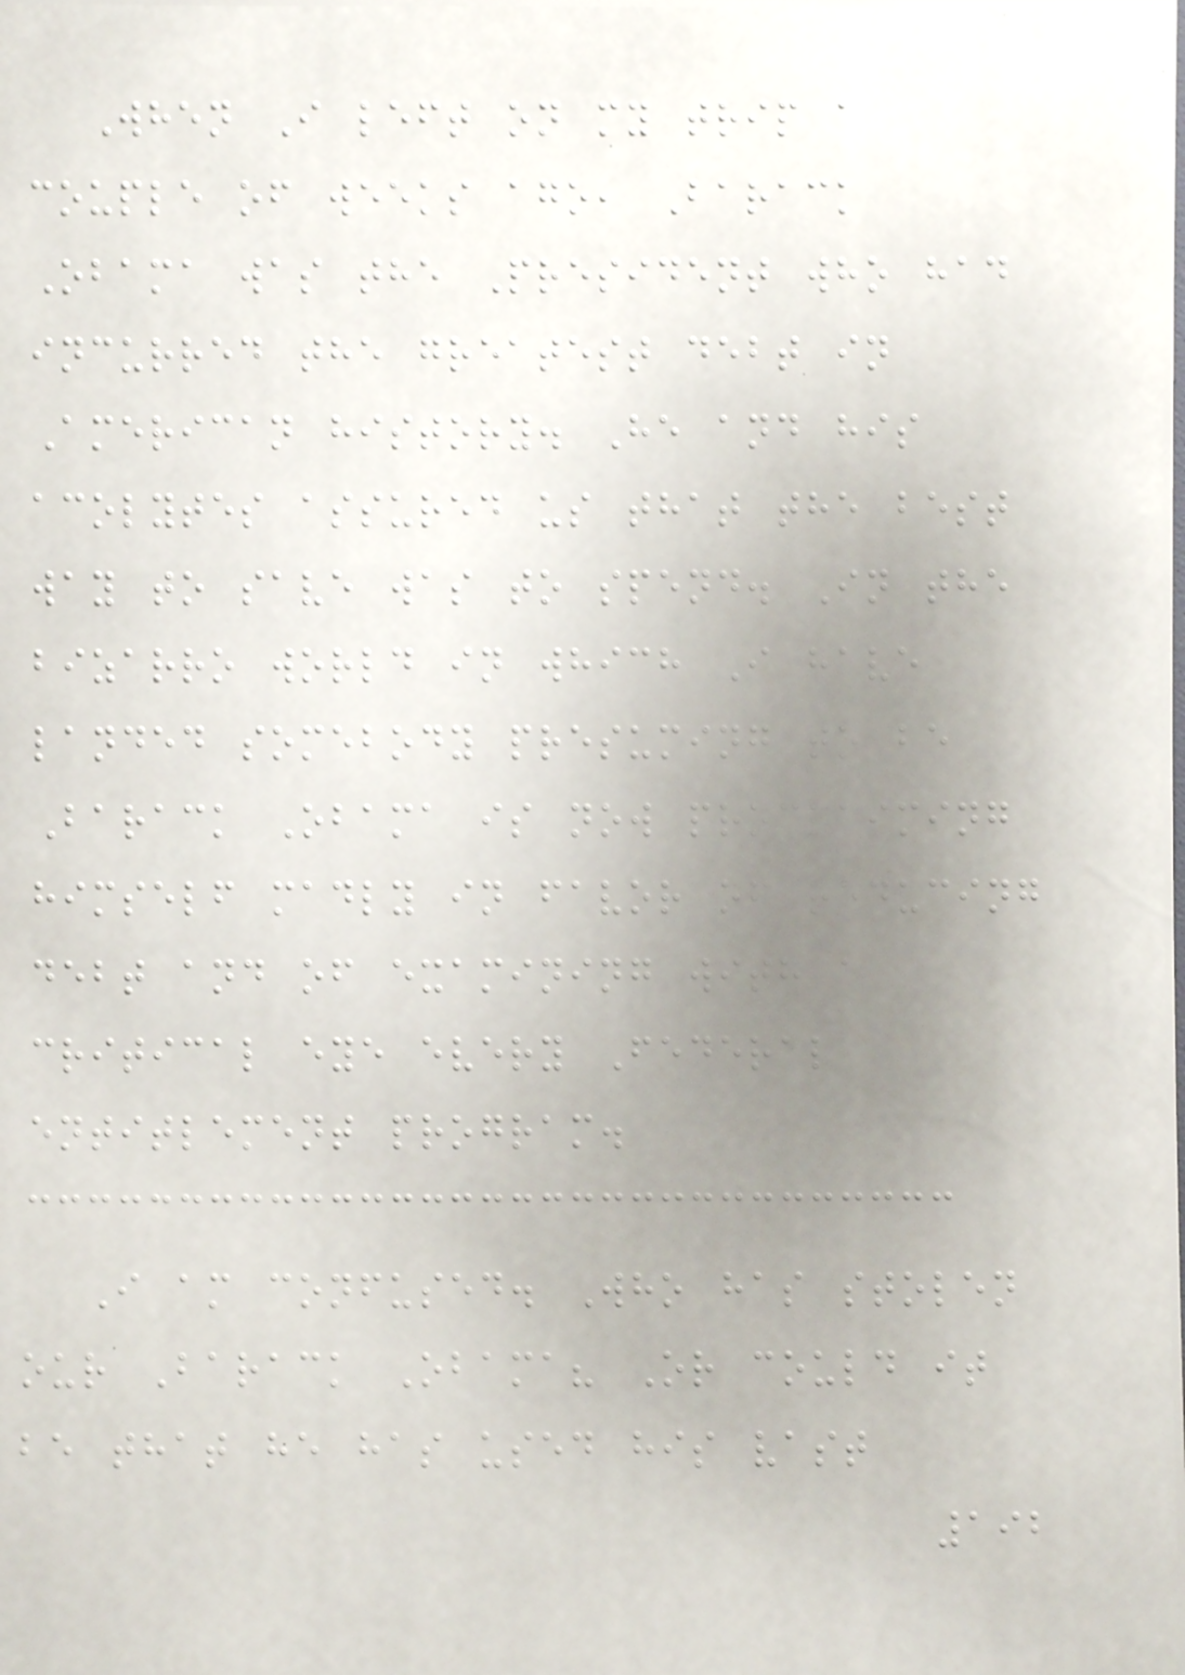When I left on my trip a
couple of weeks ago, Barack
Obama was the President who had
incurred the greatest debt in
American history. He and his
acolytes assured us that the best
way to save was to spend. In the
bizarro world in which I have
landed somebody presuming to be
Barack Obama is now proclaiming
himself madly in favor of reducing
debt and of examining with a
critical eye every Federal
entitlement program.
I am confused. Who has stolen
our Barack Obama? Or could it
be that he has used his vast
192
